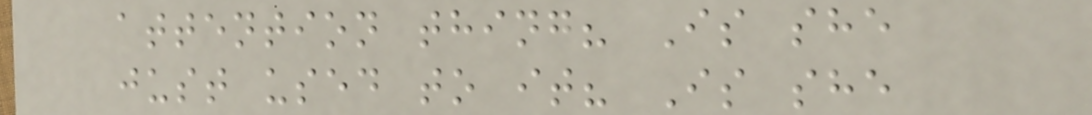attention thing? Is she
just used to it? Is she
